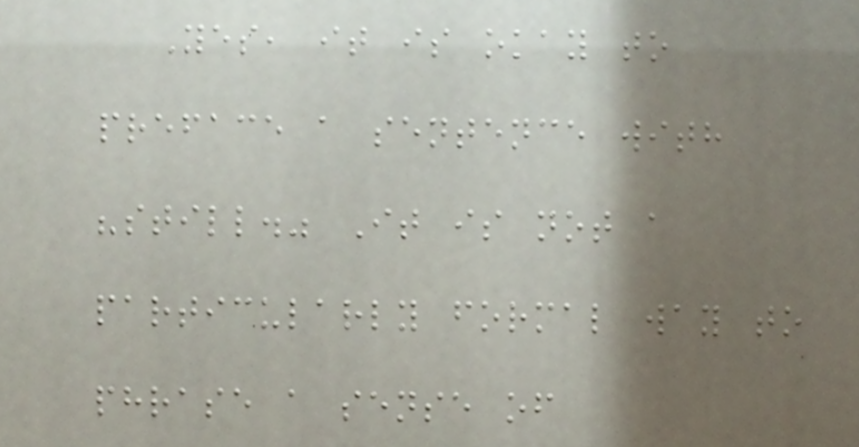Yes, it is okay to
preface a sentence with
"still." It is not a
particularly formal way to
phrase a sense of
